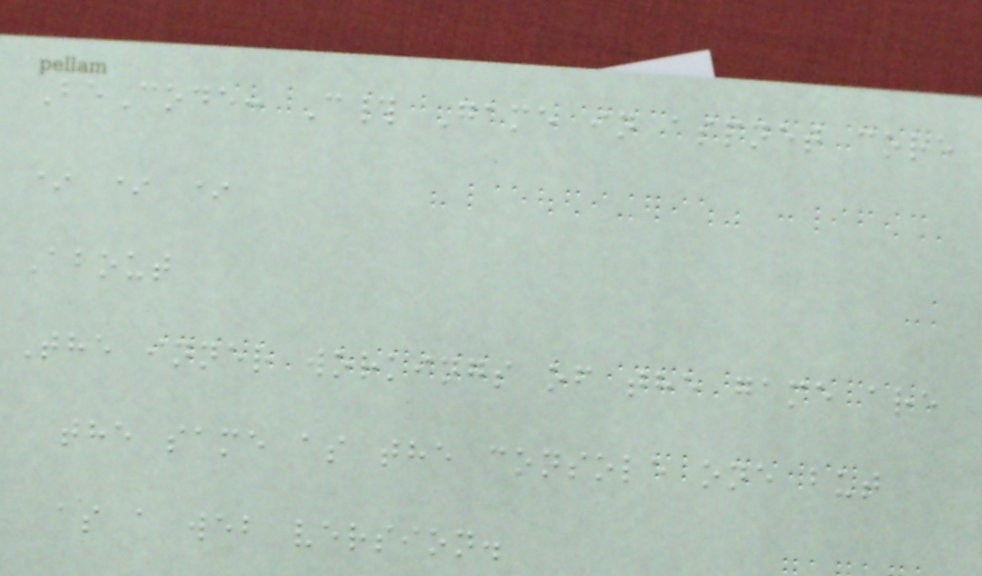BeCode: C# Game in aspnet core
* * *
About
The inner workings of the game are
the same as the console one but
as a web version.
